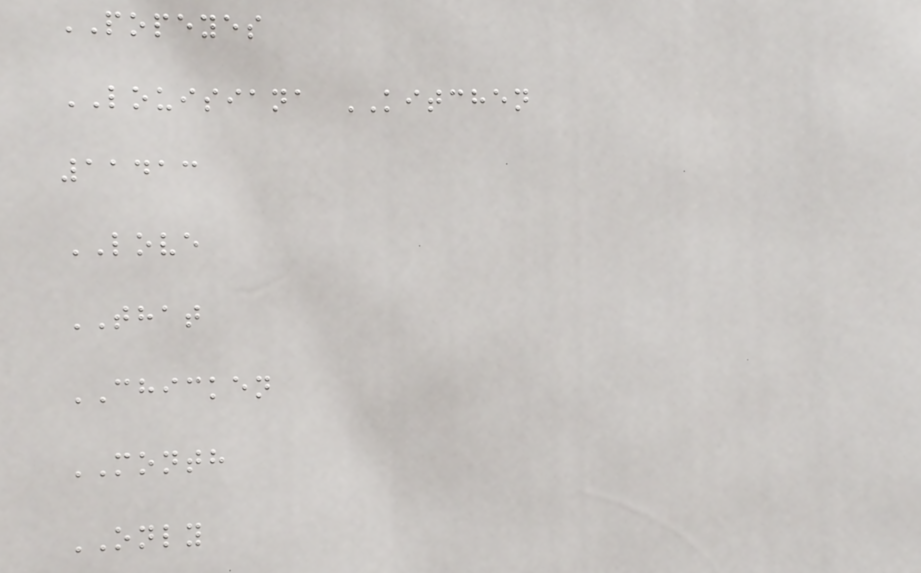POPEYES
LOUISIANA KITCHEN
11413
LOVE
THAT
CHICKEN
MONTH
ONLY
